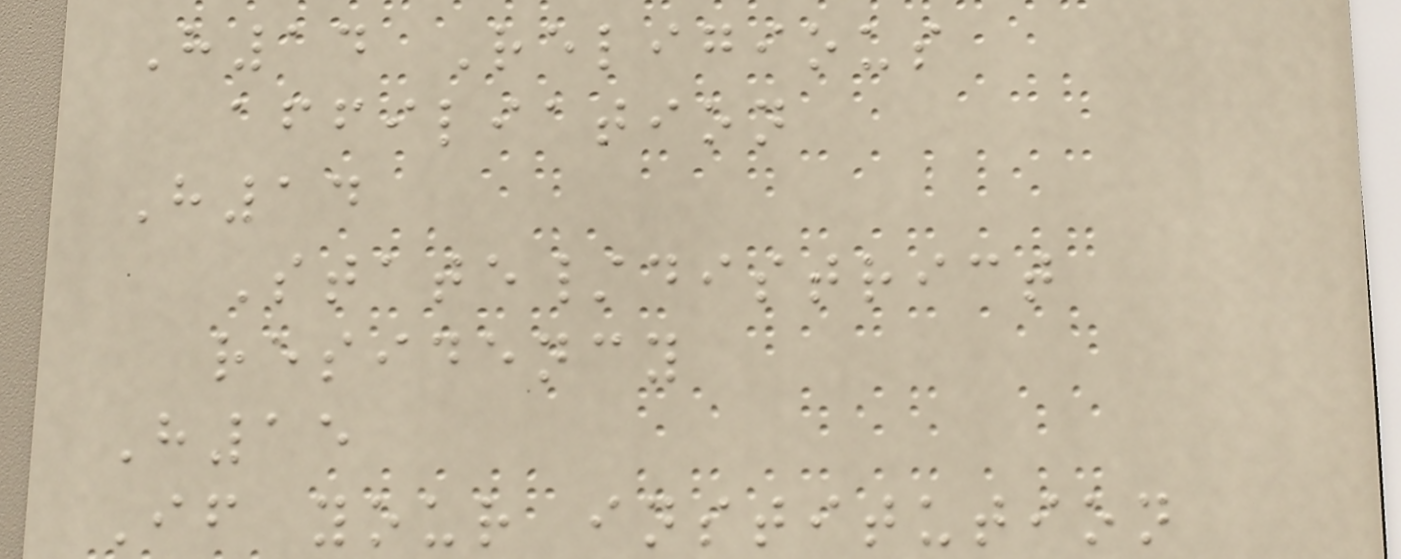H14 Religious
affiliation
H14
State/district
residency
H15
If your institution
